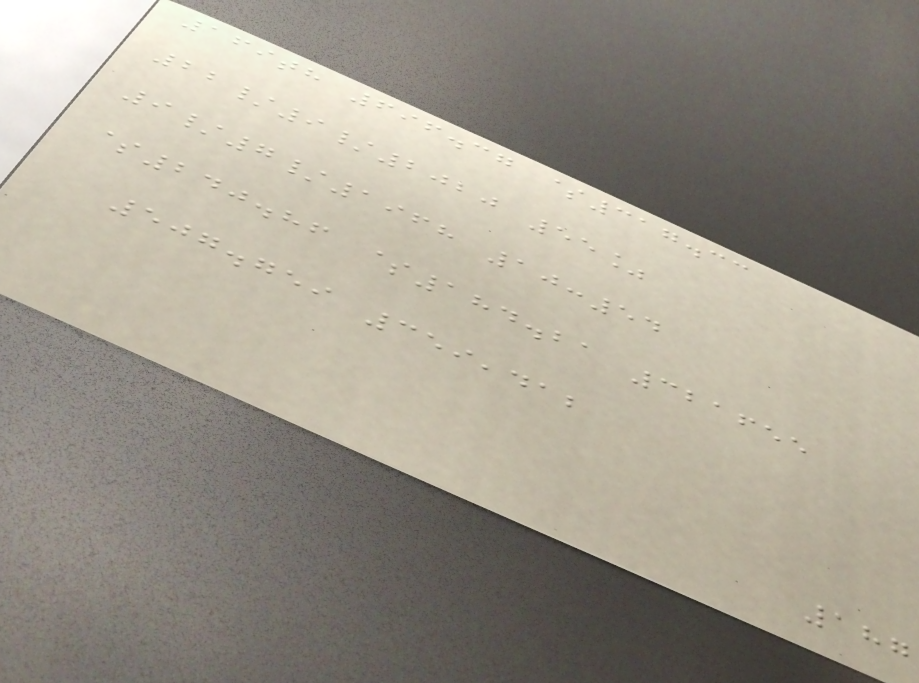169th 696.37 $317.33
22/9/2020 55%
9/7/1968 10:54
$240.86 $184.21 321655
507.759 359,412
187
